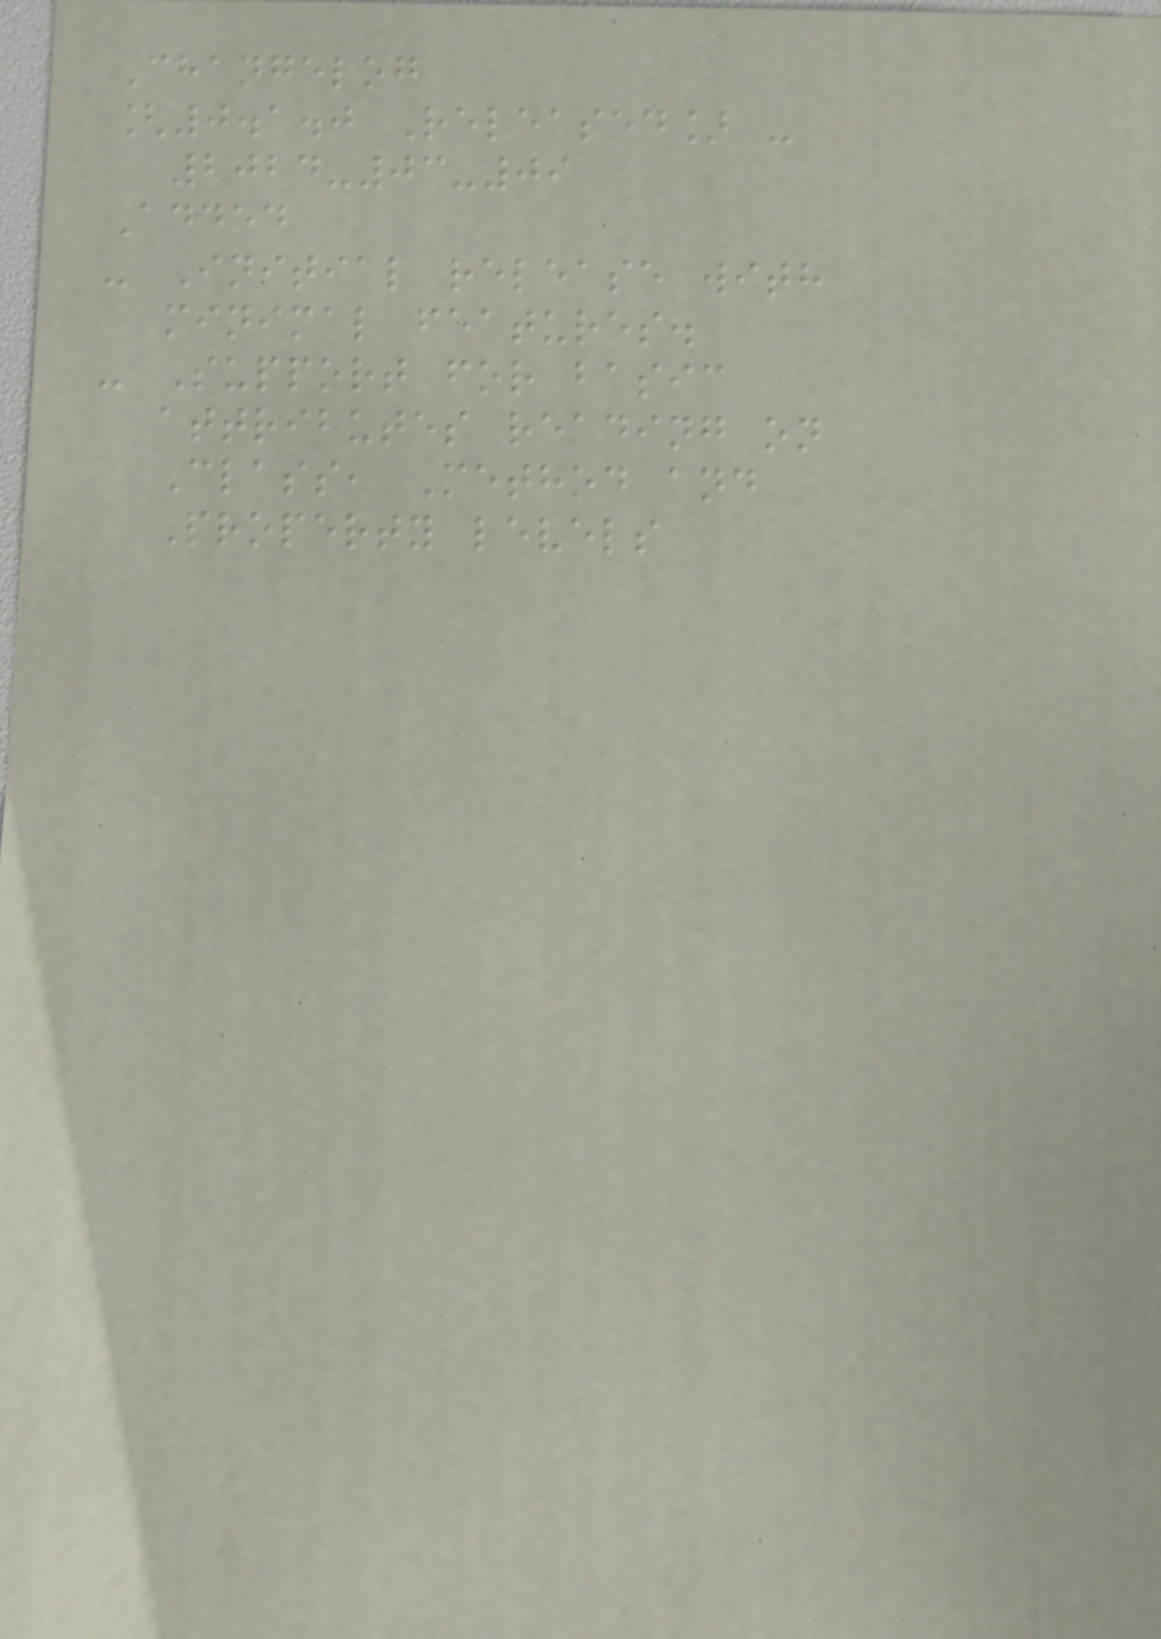Changelog
[0.1.0 Released] -
2024-03-09
Added
- Initial release with
minimal features.
- Support for basic
attributes reading on
Class, Method and
Property levels
